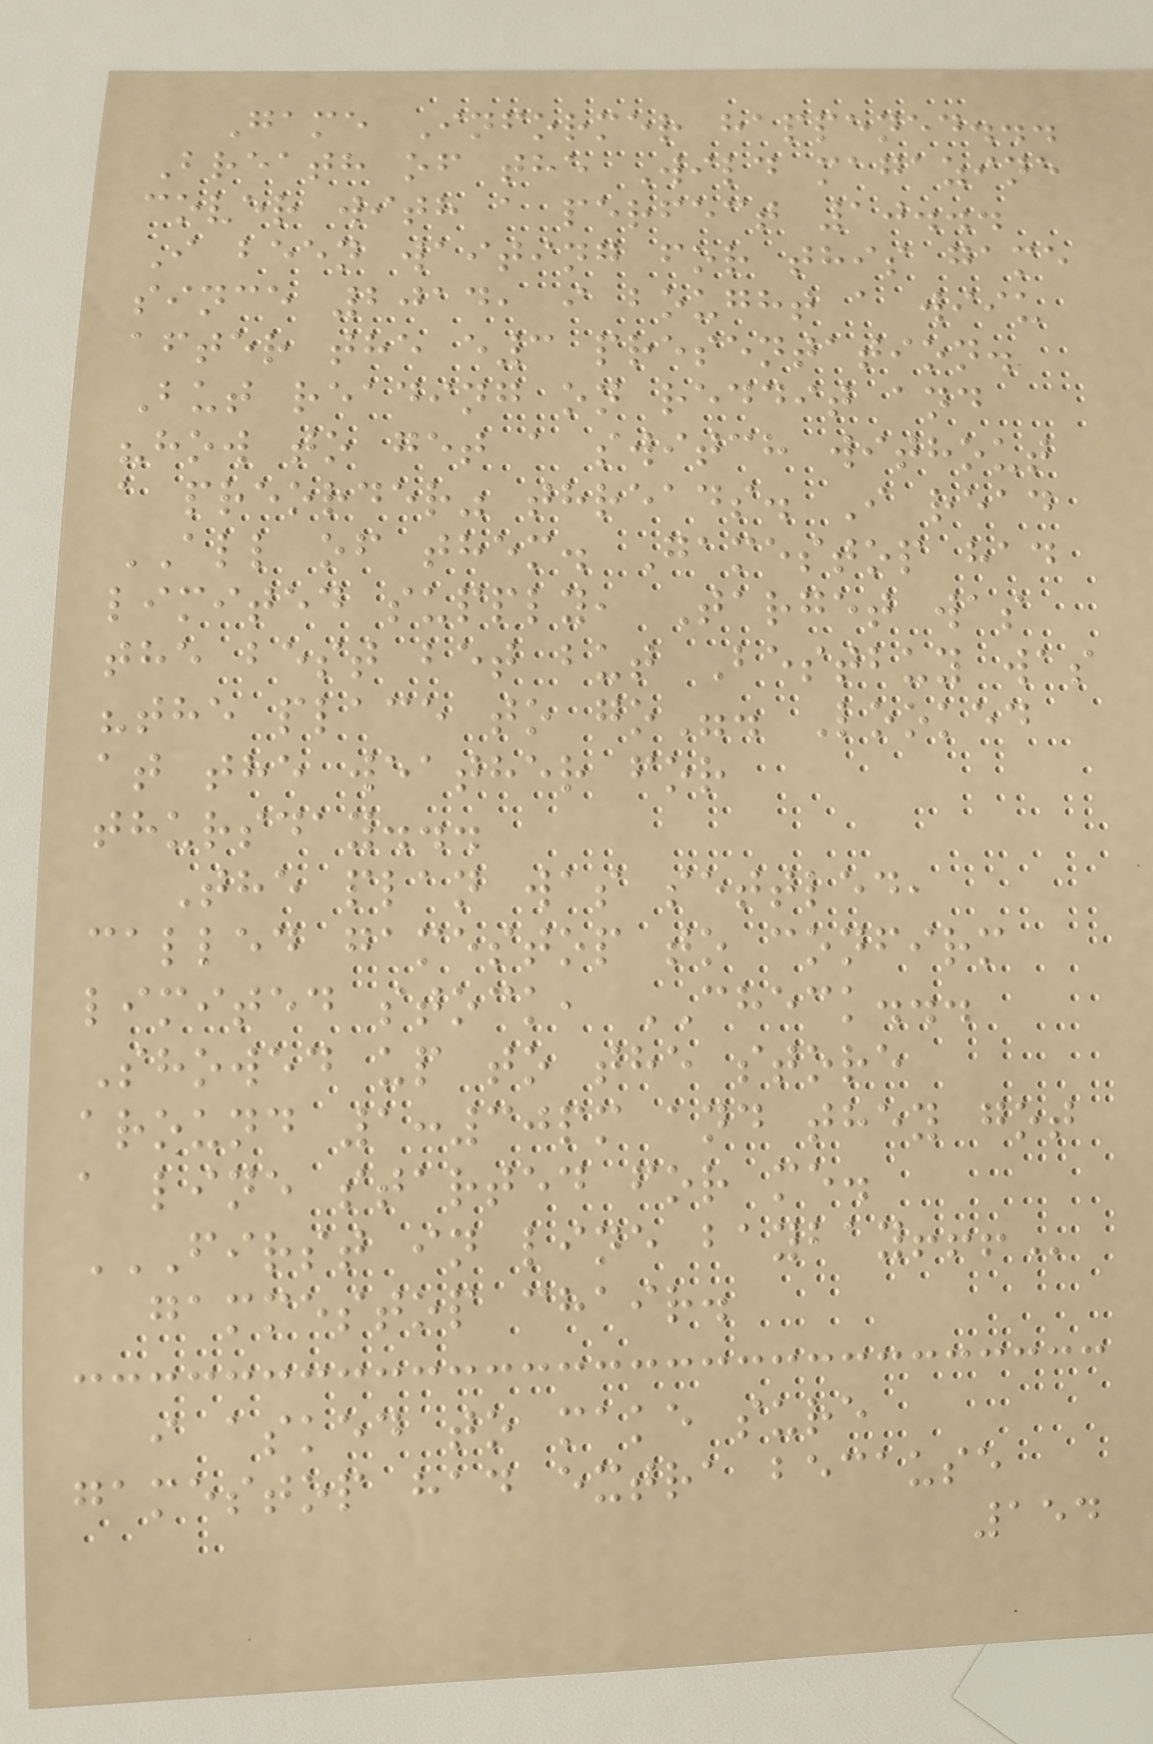Game Informer happened...
Breath of the Wild magazine
cover with a perfect 10...
I been waiting for this game
since 2014, i bought a wiiu
after the e3 presentation.
But reading on reddit and
"how to get a switch without
a preorder" threads. I read
ALL of them. Gamestop had
limited supply, Target was
the best bet but Bestbuy was
"the place to go". Looked
at the weather for
thursday...
The plan was settled,
called gamestop to confirm
limited stock, CHECK...
Showed up to the store
around 1:30pm and they got
a line started for me.
FIRST IN LINE BAYBAY!!!
gammestop chair.
i asked to make sure
gamestop had extra because
154
